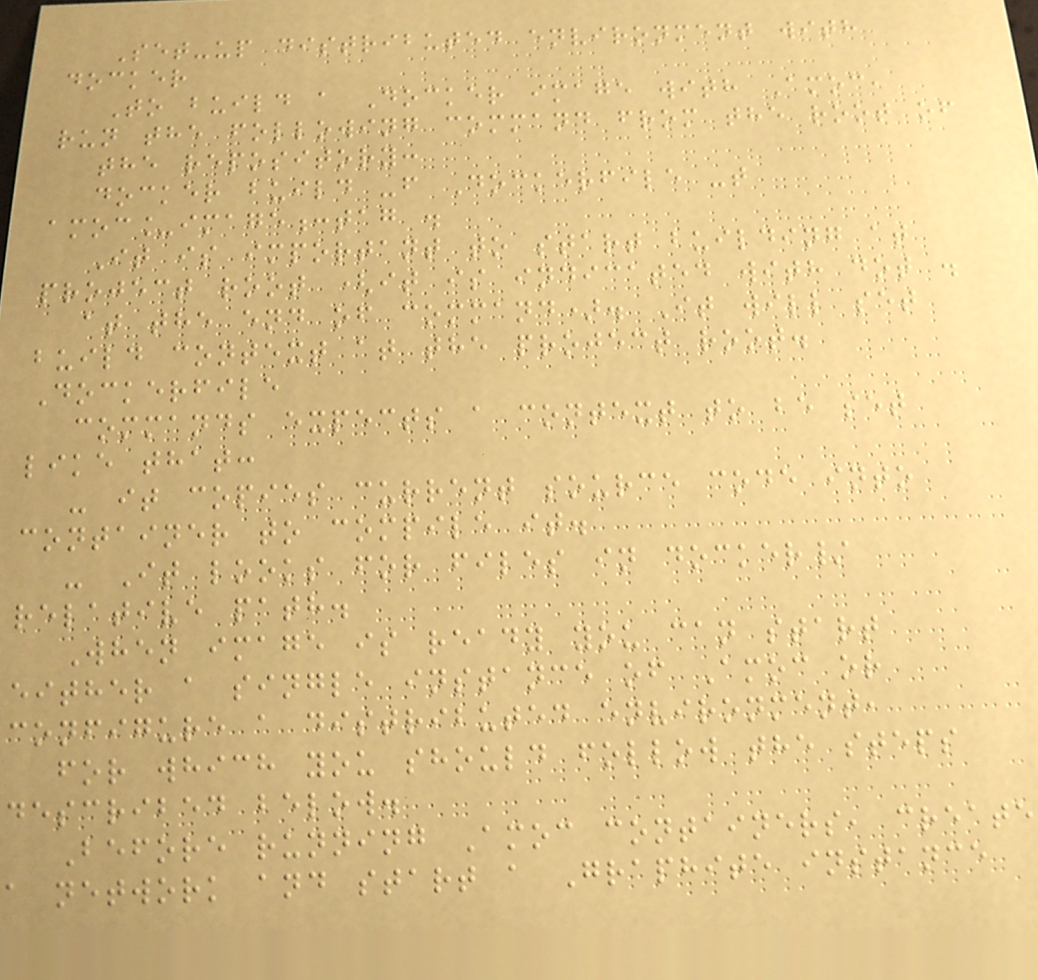Set-up distributed environment with
docker
To build a Docker image with Amoc,
run the following command from the root of
the repository:
docker build -f Dockerfile -t
amoc_image:tag .
It is important to start building at
project root (it is indicated with dot .
at the end of command). It will set
build context at the project root.
Dockerfile
commands expects a context to be set
like that:
- it copies current source code into
container to compile it.
- It looks for files in docker/
relative path.
When image is ready you can start
either a single instance of Amoc or
configure a distributed environment,
for which you should follow the steps
described below.
Before running Amoc containers, create
a network and start a Graphite instance
